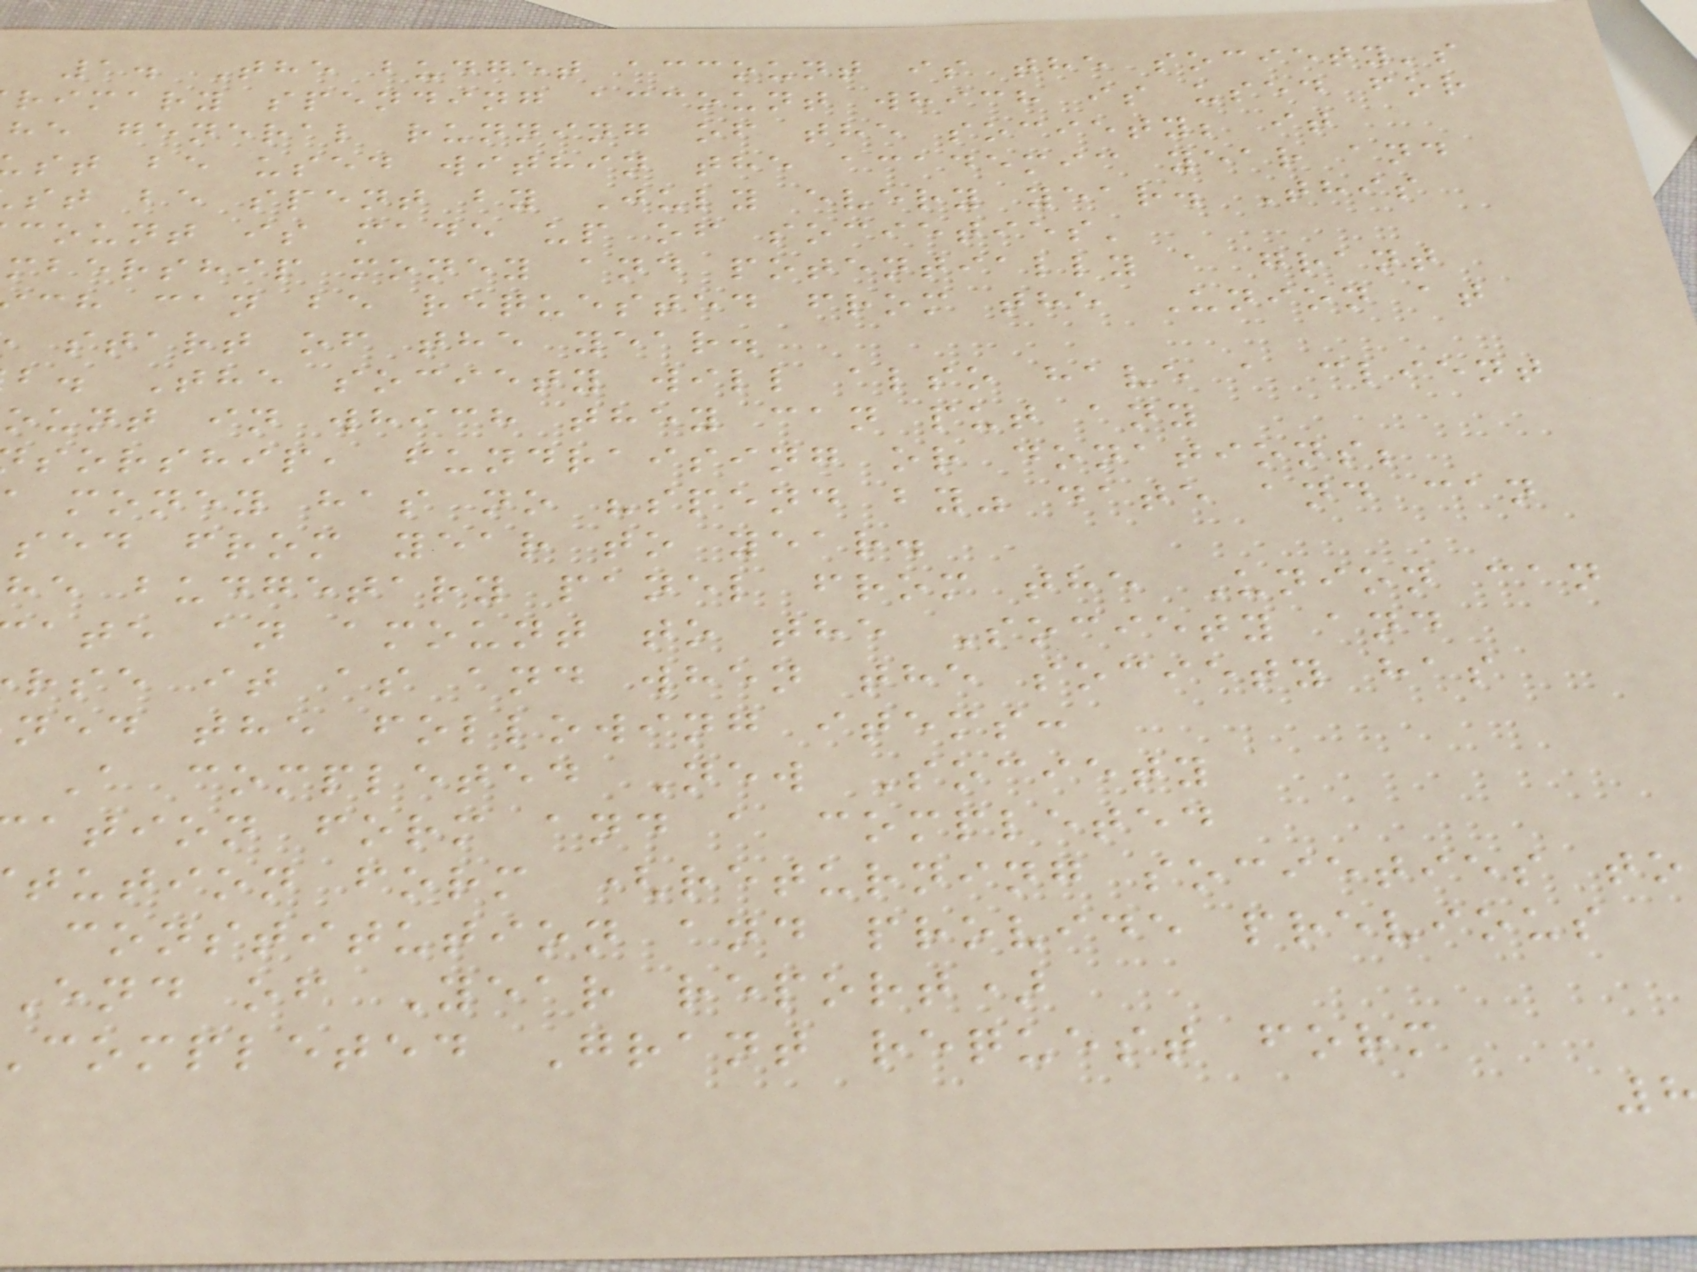1. The budget account is the society's
rimary spending account which is used for
he general running of the society; it
st be used within the academic year and
st be spent by July every year. This
count is made up of societies'
mbership money and potentially a grant
ch can be requested from the Union at
start of the year.
b. The society will also have a client
ount in which they can put any
sorship, fundraising or donations;
money has no "spend by" date and can
sed from year to year.
he budgetary panel from the Union can
ate an amount to the Society and
rse it as and when the society has
ned the following items:
A completed New Society
ation form and a completed
tution form (returning societies to
constitution and provide previous
End of Year report)
completed Grant request form
